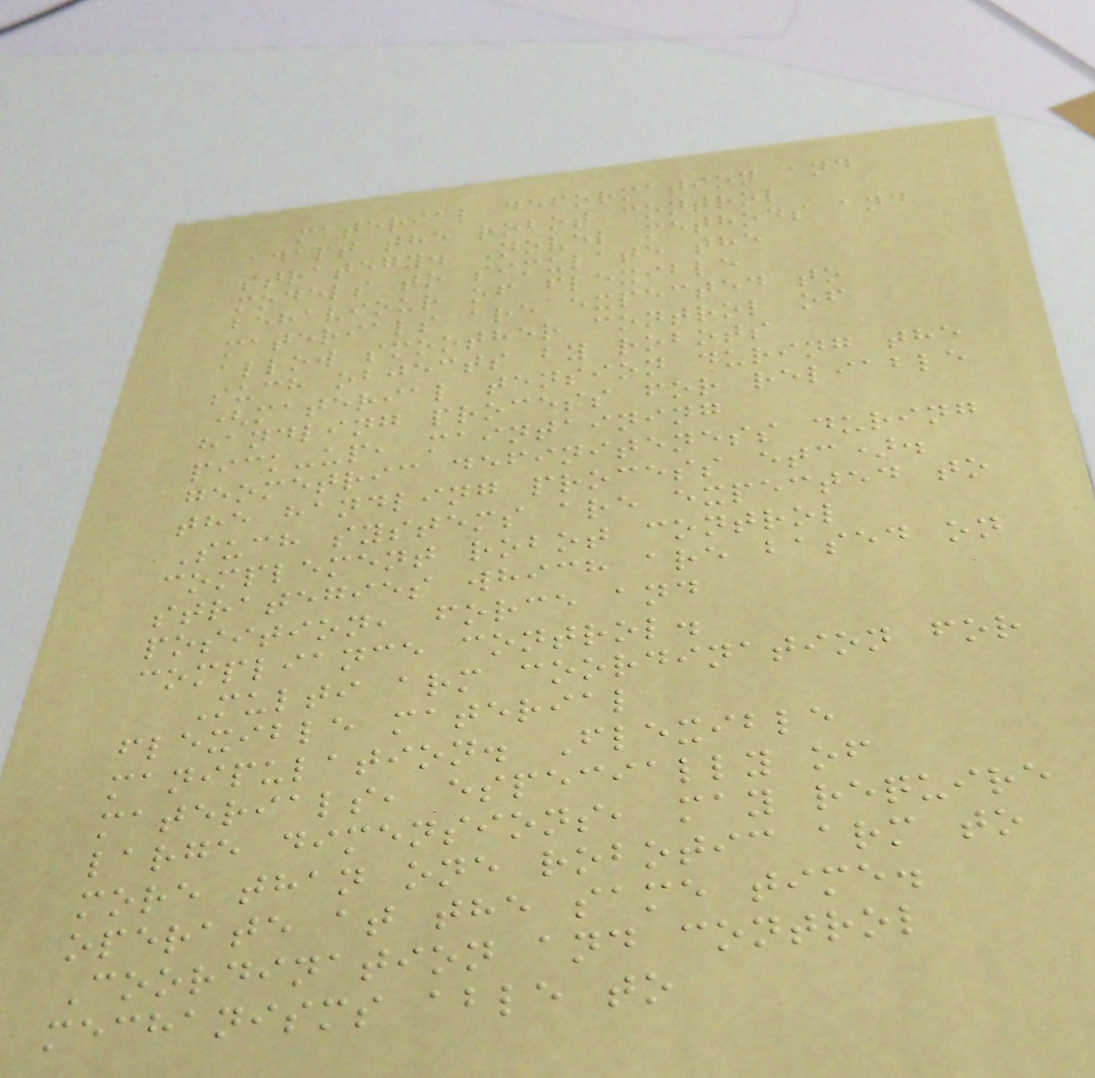material deformation and
adapt the robot control
strategy. Novel methods and
models to simulate the
behaviour of flexible
materials are expected to
allow smoother control of
such objects by robots
(material tension during the
handling process for reliable
pick-up, maintaining
geometric definiteness during
the handling process etc).
Such systems are expected to
complement robot control
strategies which are based on
position, force and
compliance control.
Multi arm coordination for
flexible material
manipulation. Flexible
materials, especially of
large dimensions, may require
more than one robotic arm to
operate at the same time.
Coordination and control
mechanisms able to
